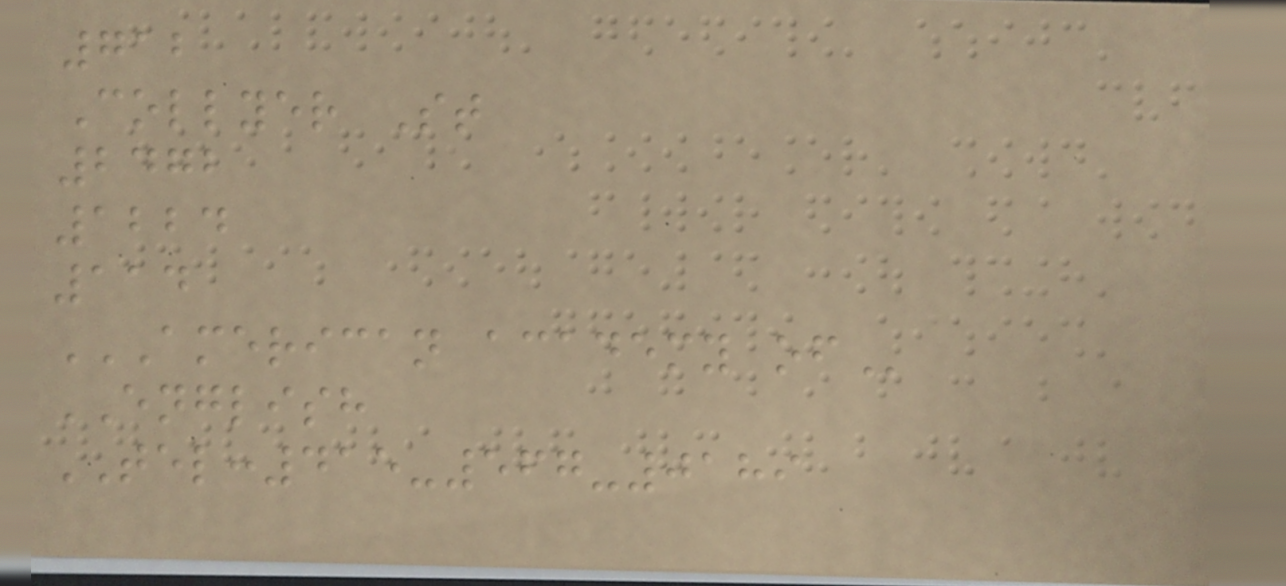712
Collyer St
2472
1224
114
AMERICAN ACADEMY OF
ENGLISH
TEL:415-567-0189
